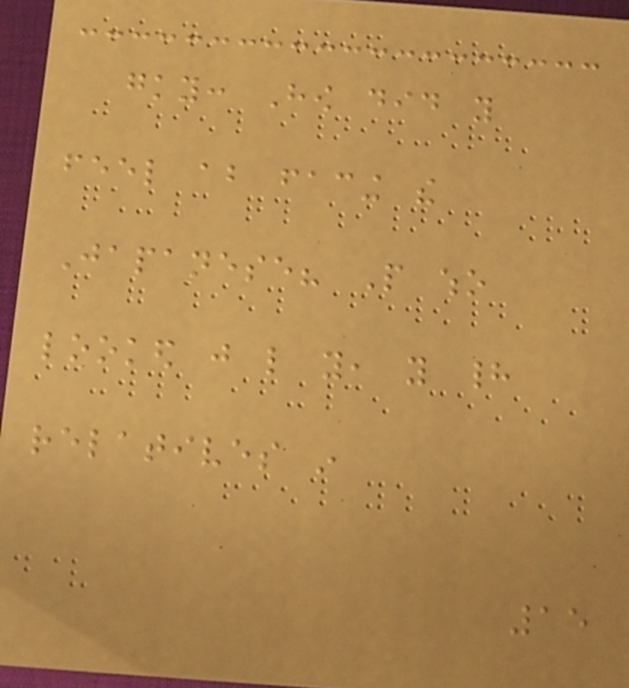gky: How did you
feel about facing the
Japanese? People who
looked just like you, you had
relatives in
15
